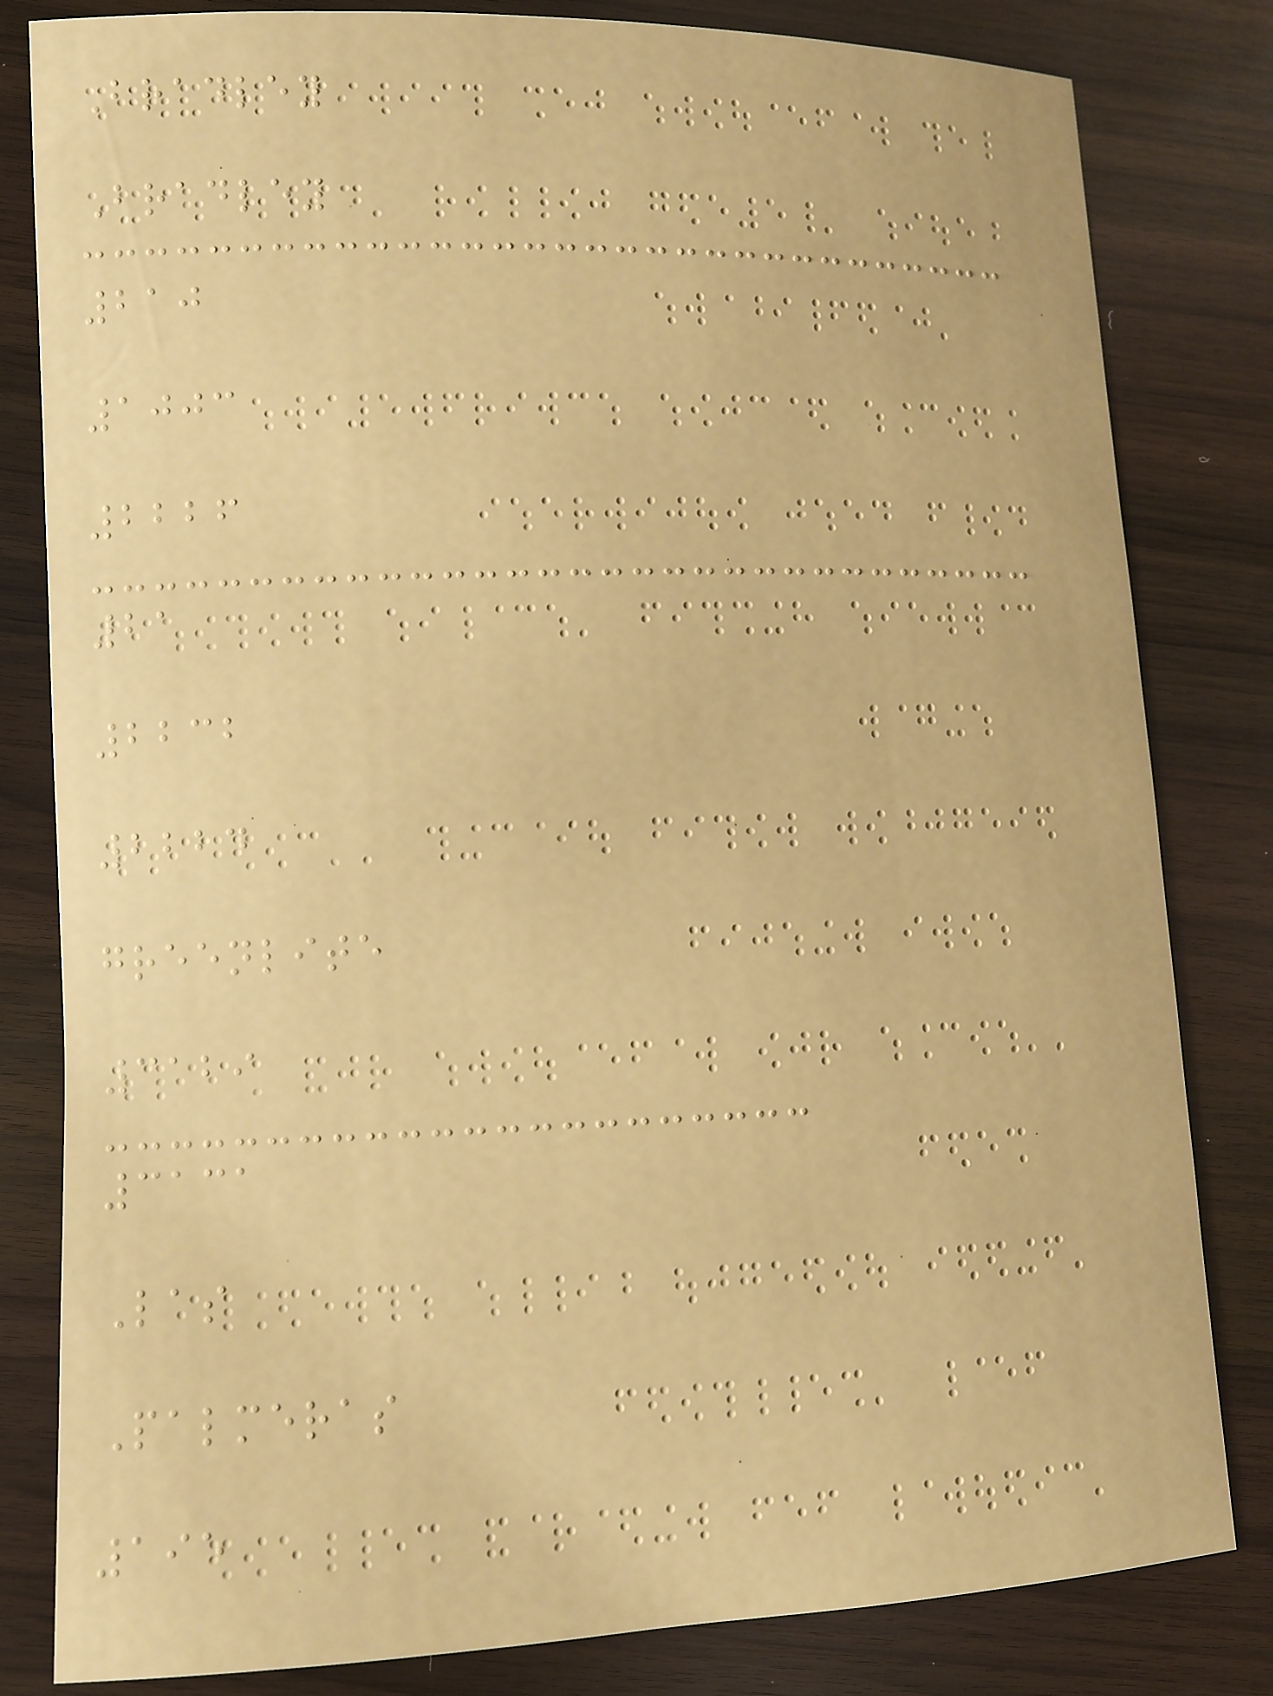Bradley
Bradley
210
1003
2226
21
2232
2224
greenlite
3129
3131
Las
Palmeras
195
